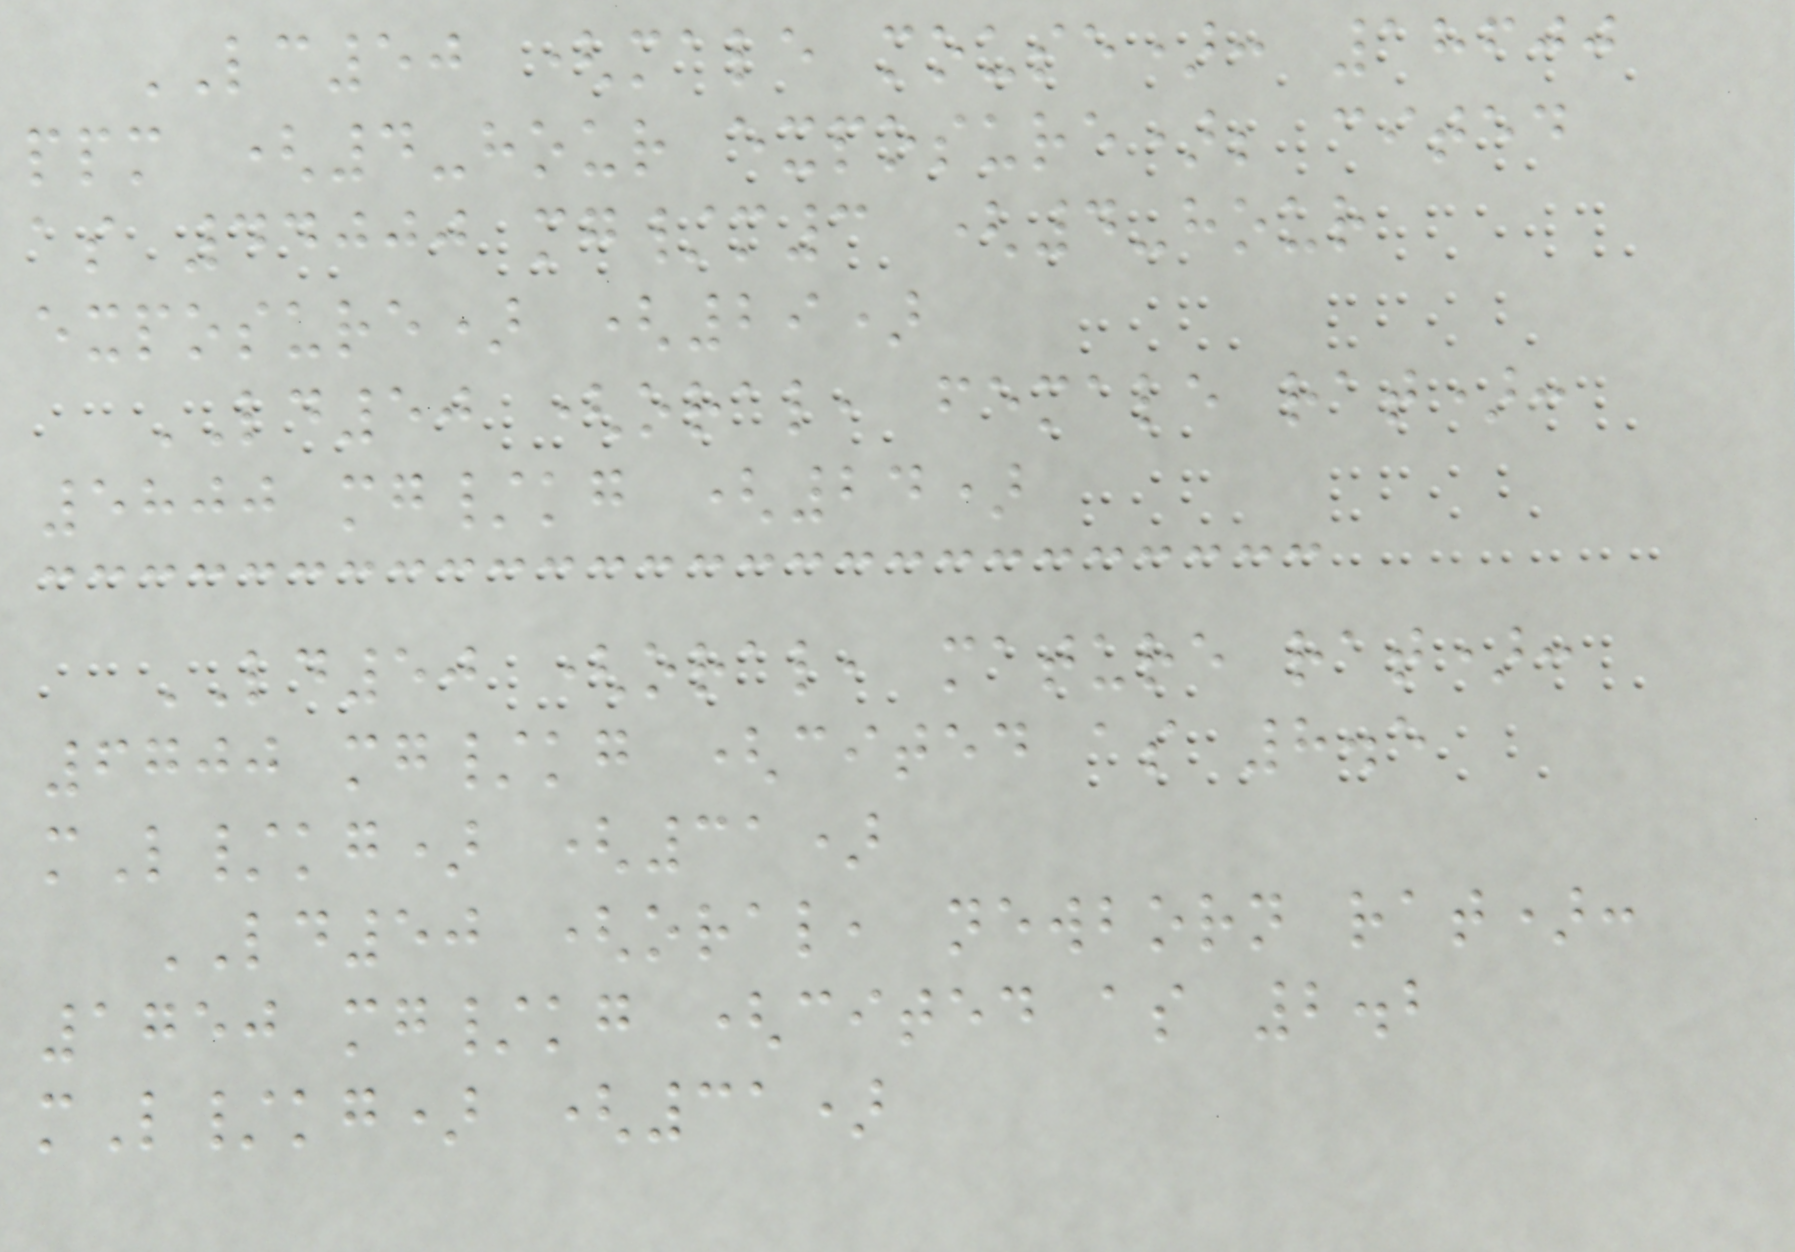LC50 (male mouse): 18600
ppm (4-hour exposure); cited
as 44000 mg/m3 (4-hour
exposure) (29)
LD50 (oral, female rat):
5800 mg/kg (24)
LD50 (oral, mature rat):
6700 mg/kg (cited as 8.5
mL/kg) (31)
LD50 (oral, newborn rat):
1750 mg/kg (cited as 2.2
mL/kg) (31)
